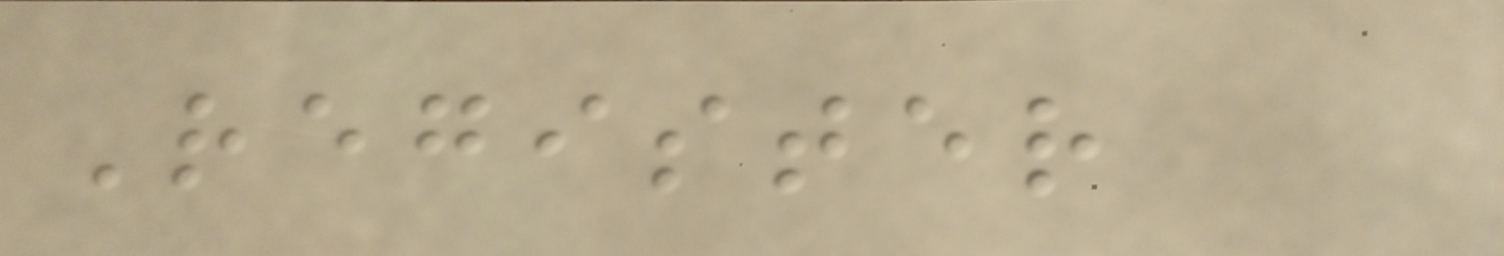Register
